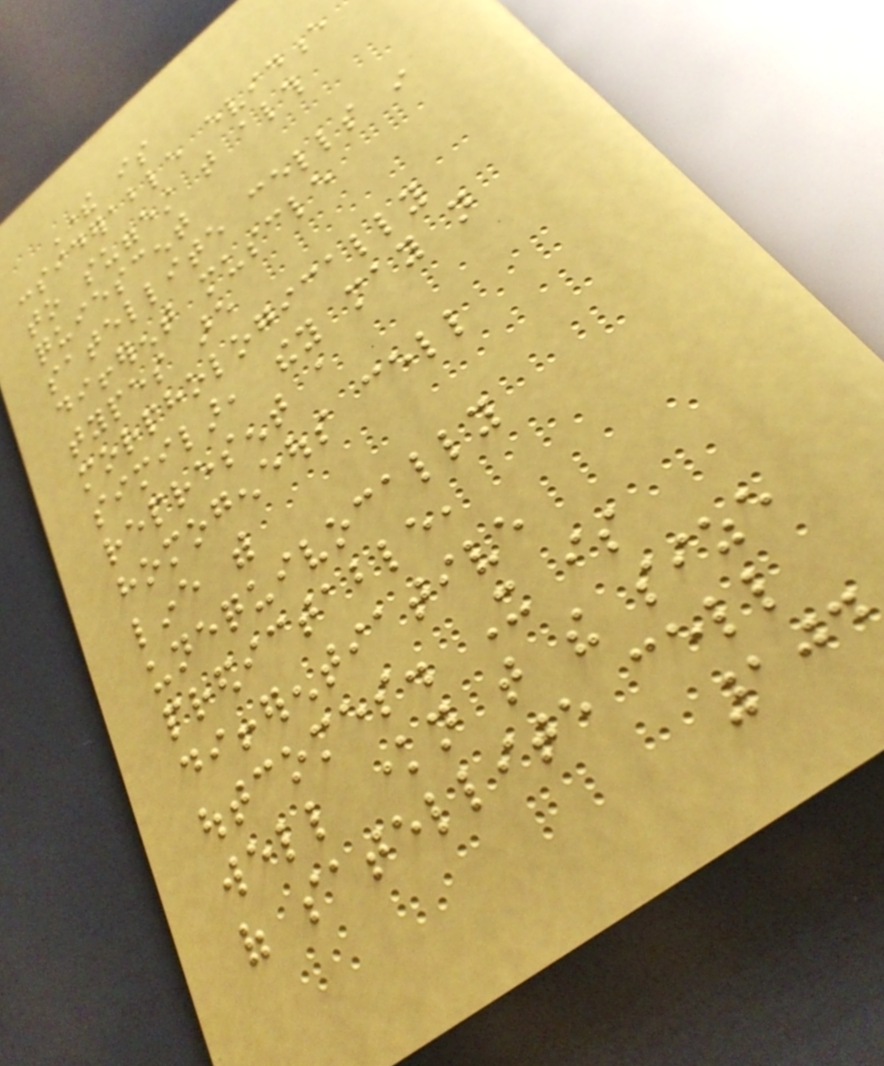There is
considerable evidence
to suggest that although
quiescent
satellite cells in
different muscle
types are
morphologically
similar, they may not
represent a
homogeneous cell
line with
unequivocally
predictable,
differentiative
outcomes. It is
well known that the size
of satellite cell
104
